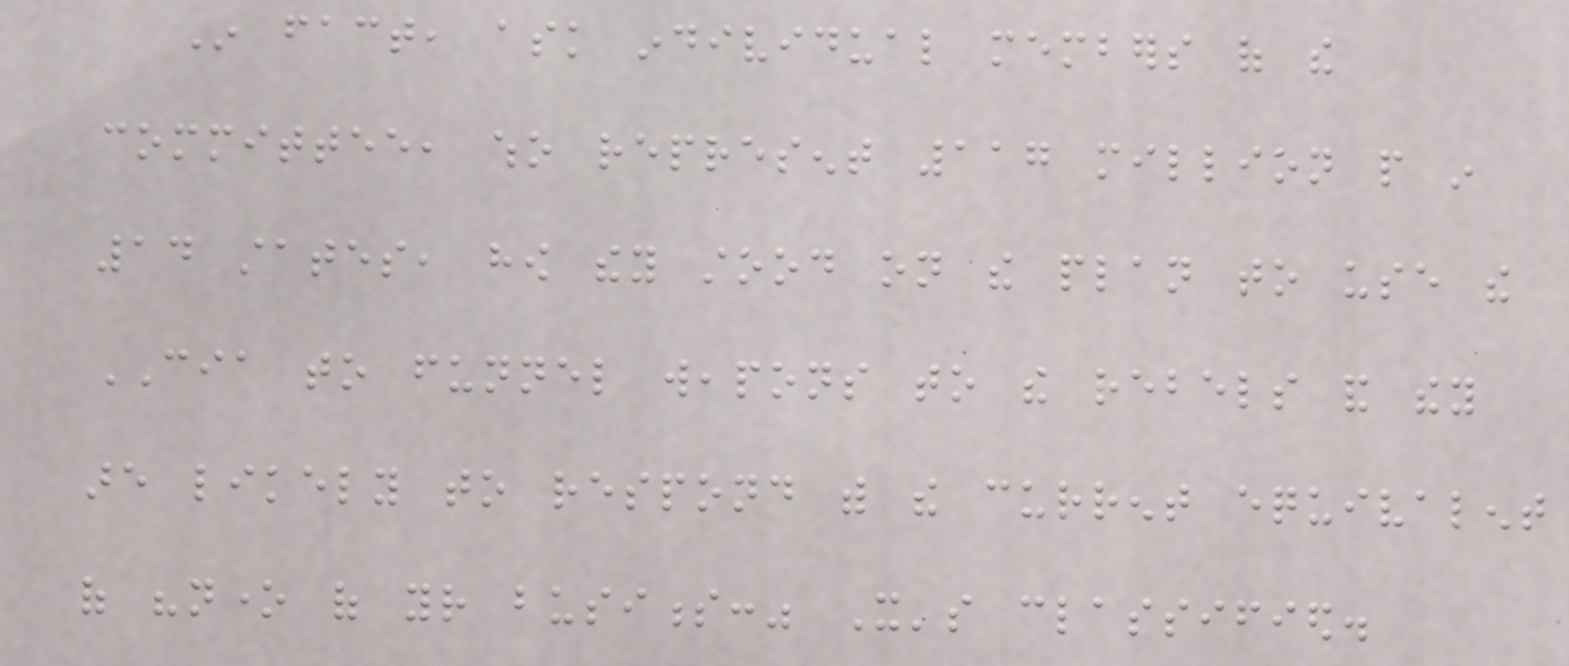In fact, ask individual members of the
committee, who represent 117 million people in
14 states, how they stood on the plan to use the
CIA to funnel weapons to the rebels and they
are likely to respond with the current equivalent
of "none of your business:" It's classified.
